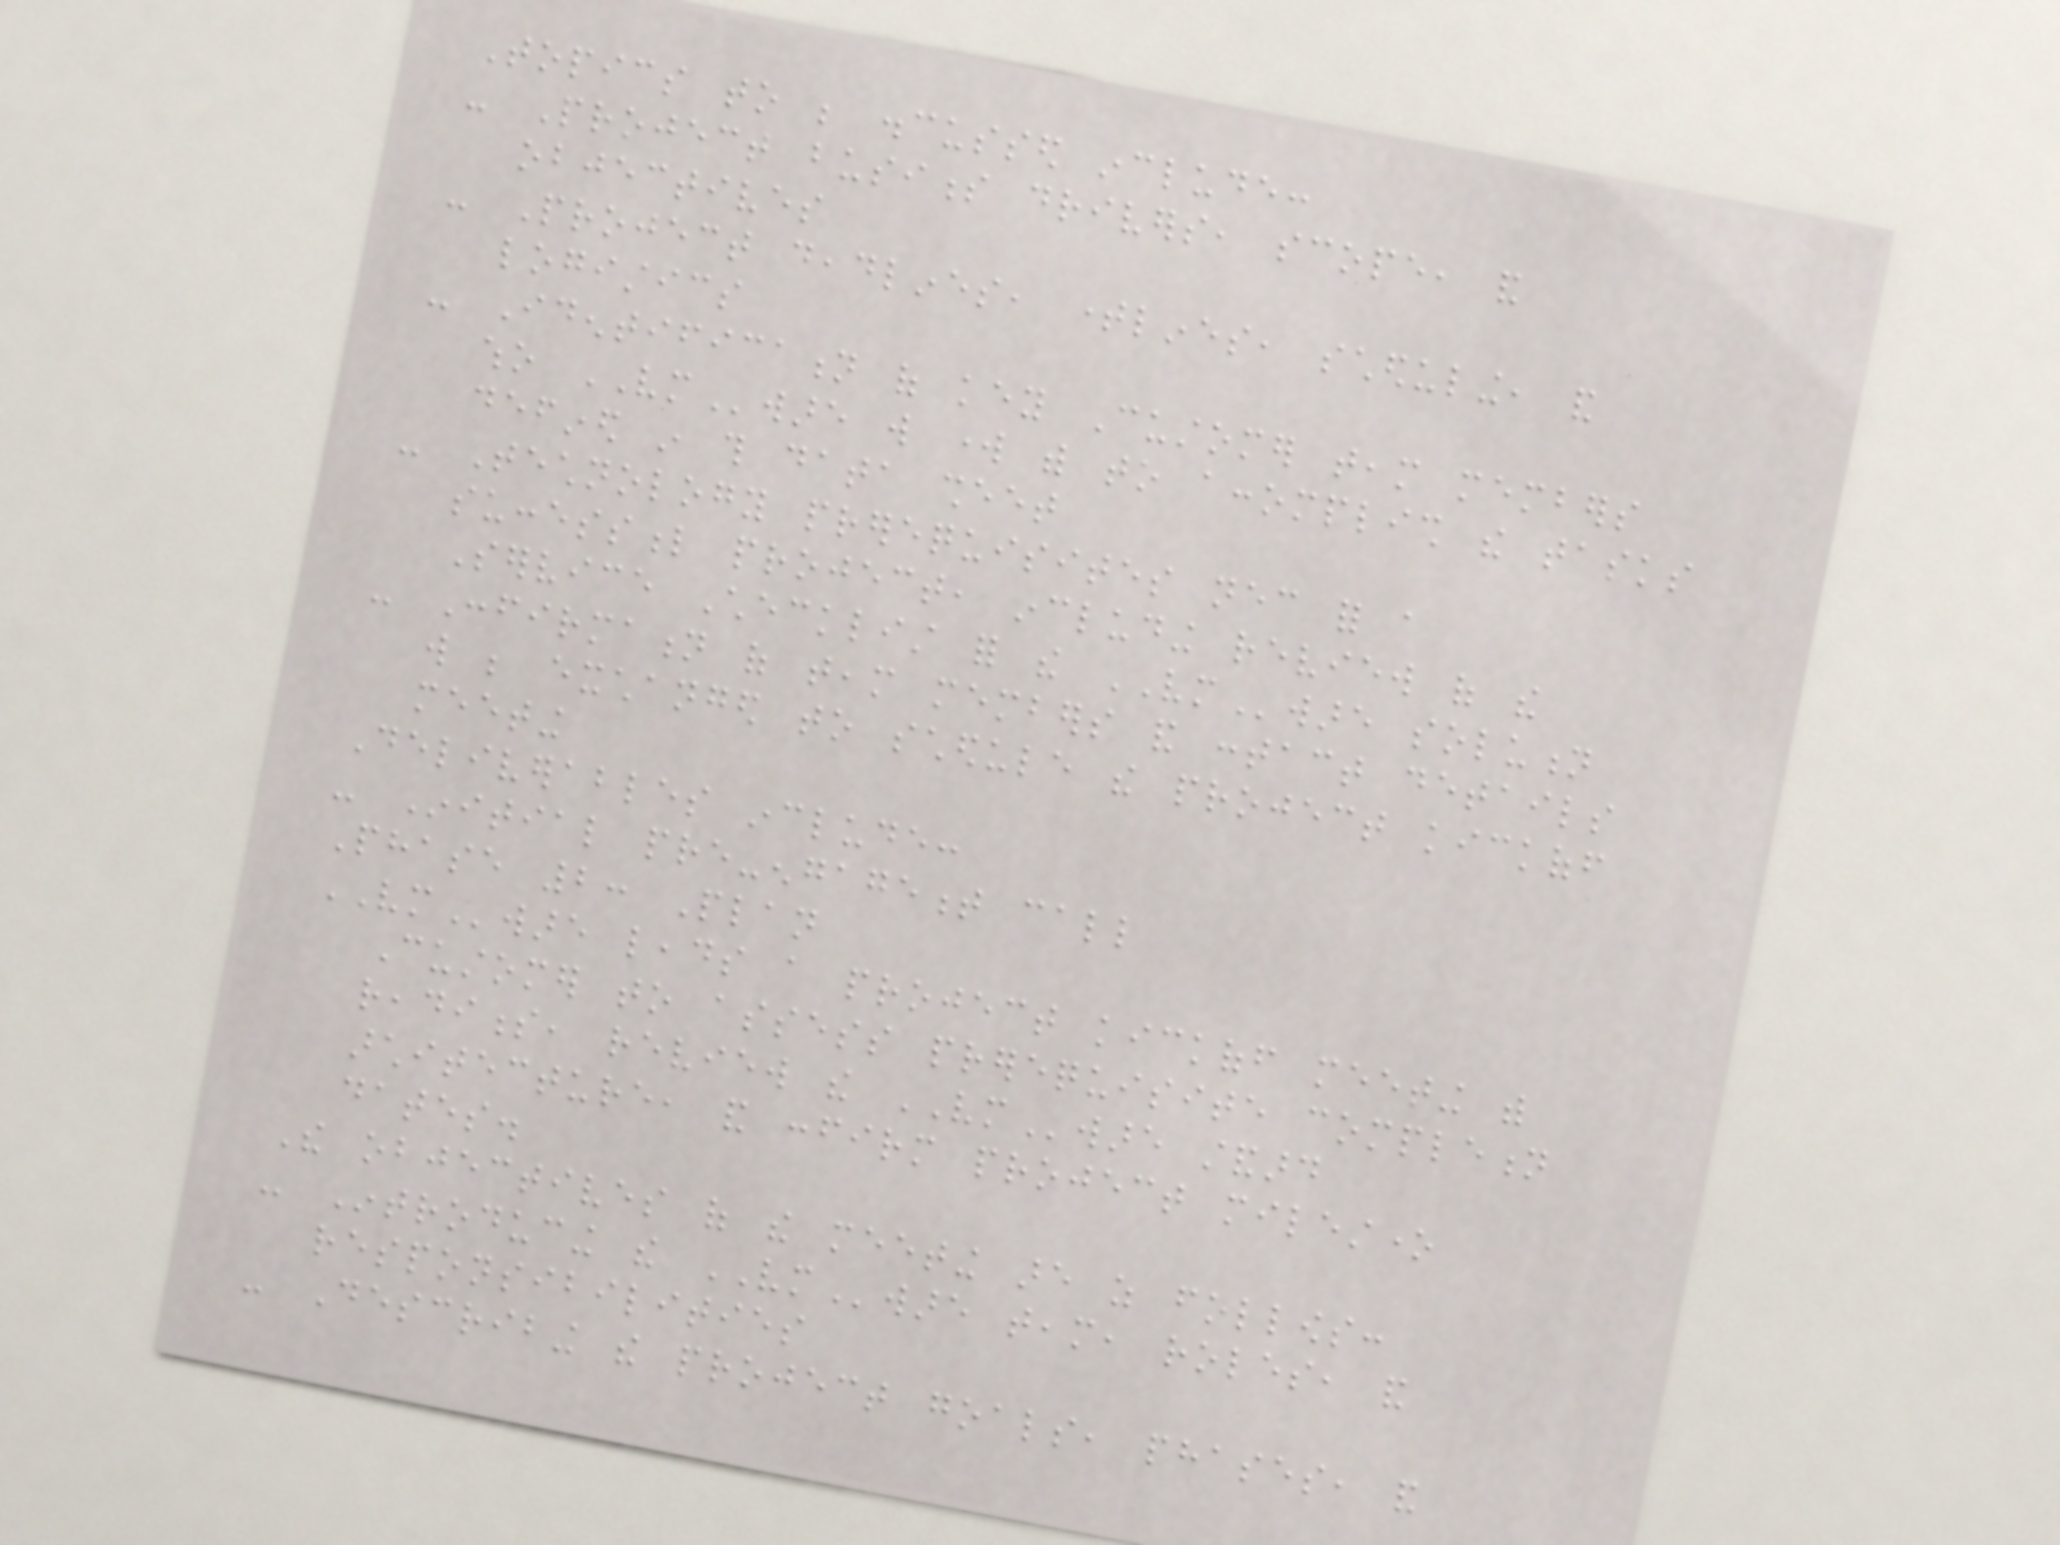Topics to be discussed include:
- Project business drivers, scope, and
objectives
- Project deadlines, timelines, scheduling, and
logistics
- Identification of key Customer team members
who VMware will work with to accomplish the tasks
defined in this data sheet
- Technology prerequisites necessary for a
successful project, including review of the
Service Checklist for the VMware solution
- Confirmation of team members and contact details
will be exchanged to schedule the project kickoff
meeting
Deliverables include:
- Initial pre-engagement call
Phase 2: Plan
VMware leads a project kickoff meeting with
Customer to assess prerequisite completion
readiness, review the VMware standard
architecture, and confirm project milestone
dates.
The objectives of the meeting are as follows:
- Introducing the VMware team, roles, and
responsibilities
- Describing the project goals, phases, and
